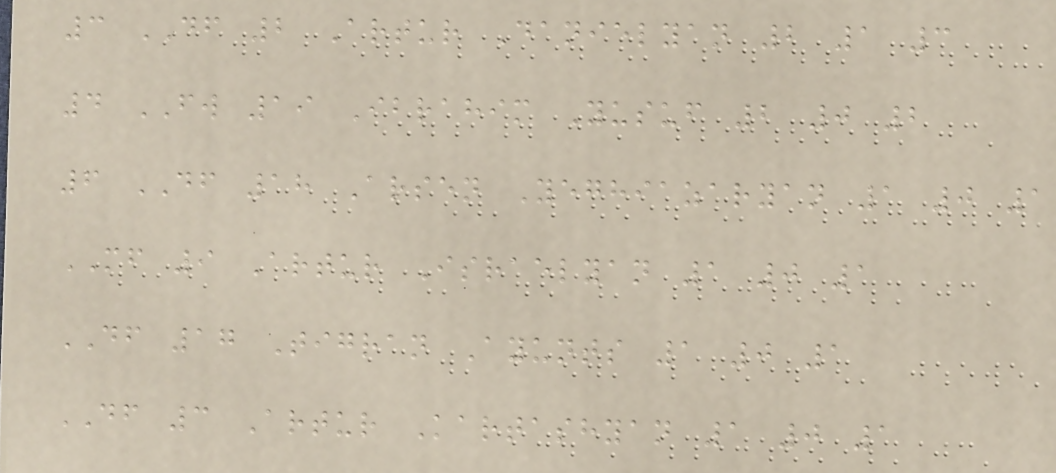3 DF 2 Artur Danielyan 2 1 3
4 FW 19 Ibrahim Yusuf 2 0 2
6 DF 18 Arsen Yeghiazaryan 1 0 1
MF 9 Artur Israelyan 1 0 1
DF 17 Tigran Ayunts 1 0 1
DF 3 Artur Kartashyan 1 0 1
